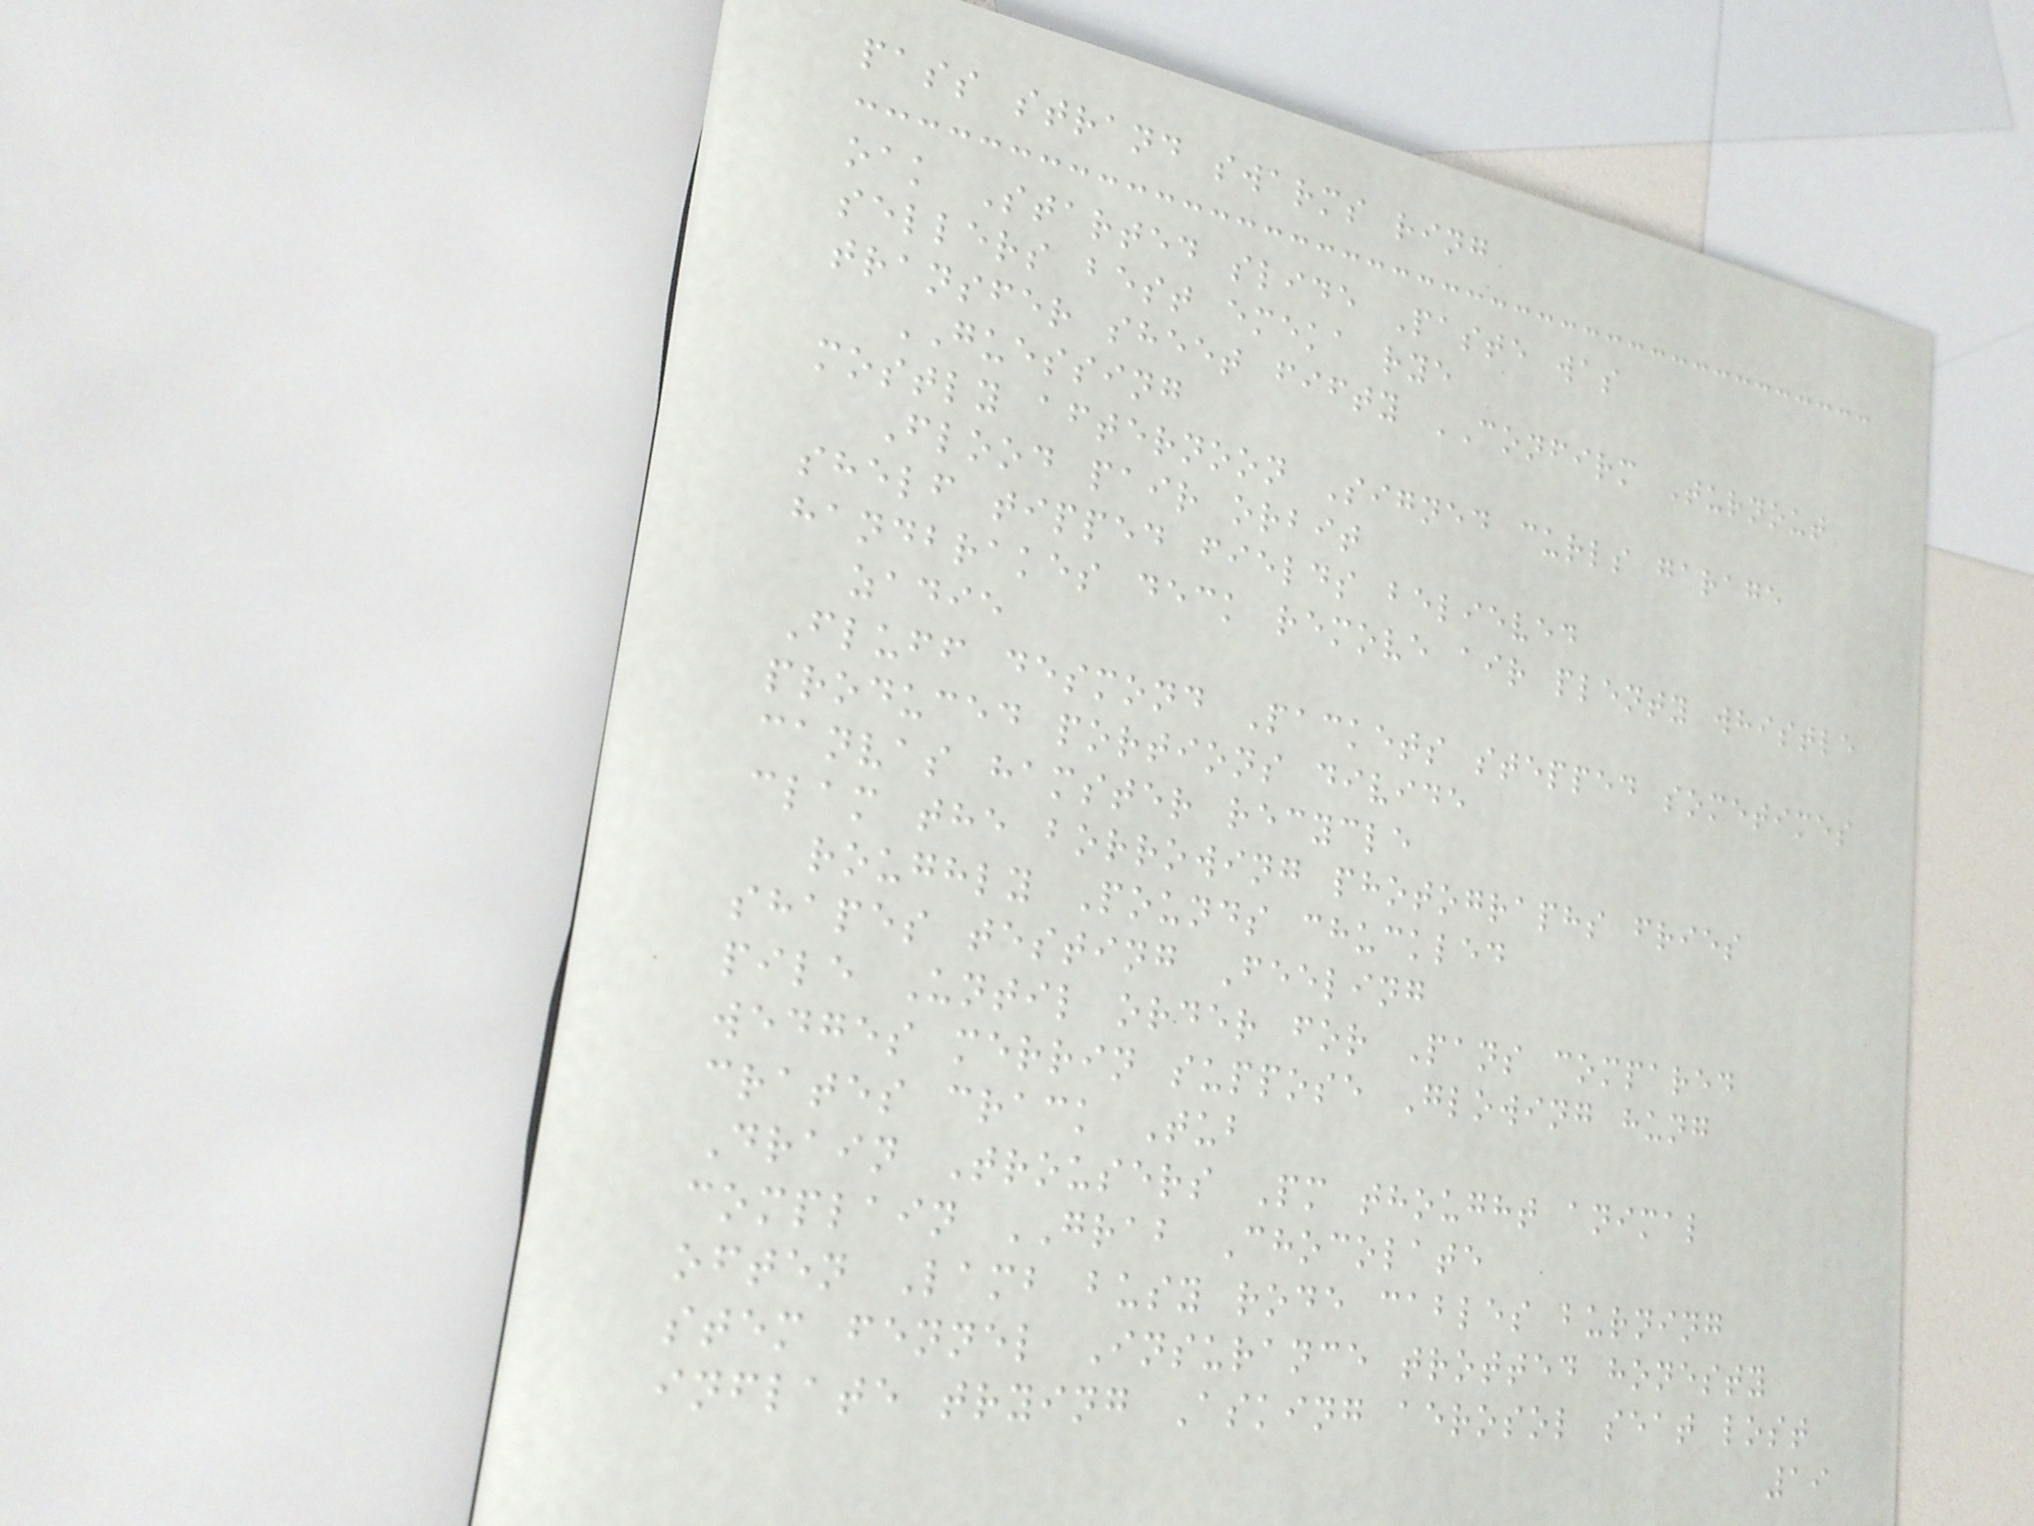pass strand swarms ring
oak Started slide Paste was
sellers best emeka rye
transfer sheet fifty CONFIRM Turnout
GUESSING
mostly afternoon Signed curls garage
Flood pair orbit
shelf tipped fields believed
handbrakes deck remove air plenty whistle
zadie
Fluff desmond Packets stepped sometimes
produced portions divide
canvas hamster recycle
clam the borrowing photographs fries
roughly Pounds chuckled
shapes testing Feeling
pile Until order for Pans compared
wedges merrin suppose Glowing hung
crates crack Tub
Drain Trousers Pm thought animal
complain GRAB Chocolate
often Lamb busy rode cables burning
stem fennel Insurance trotted honesty
inflate trying Asking aerosol seat lost
19
